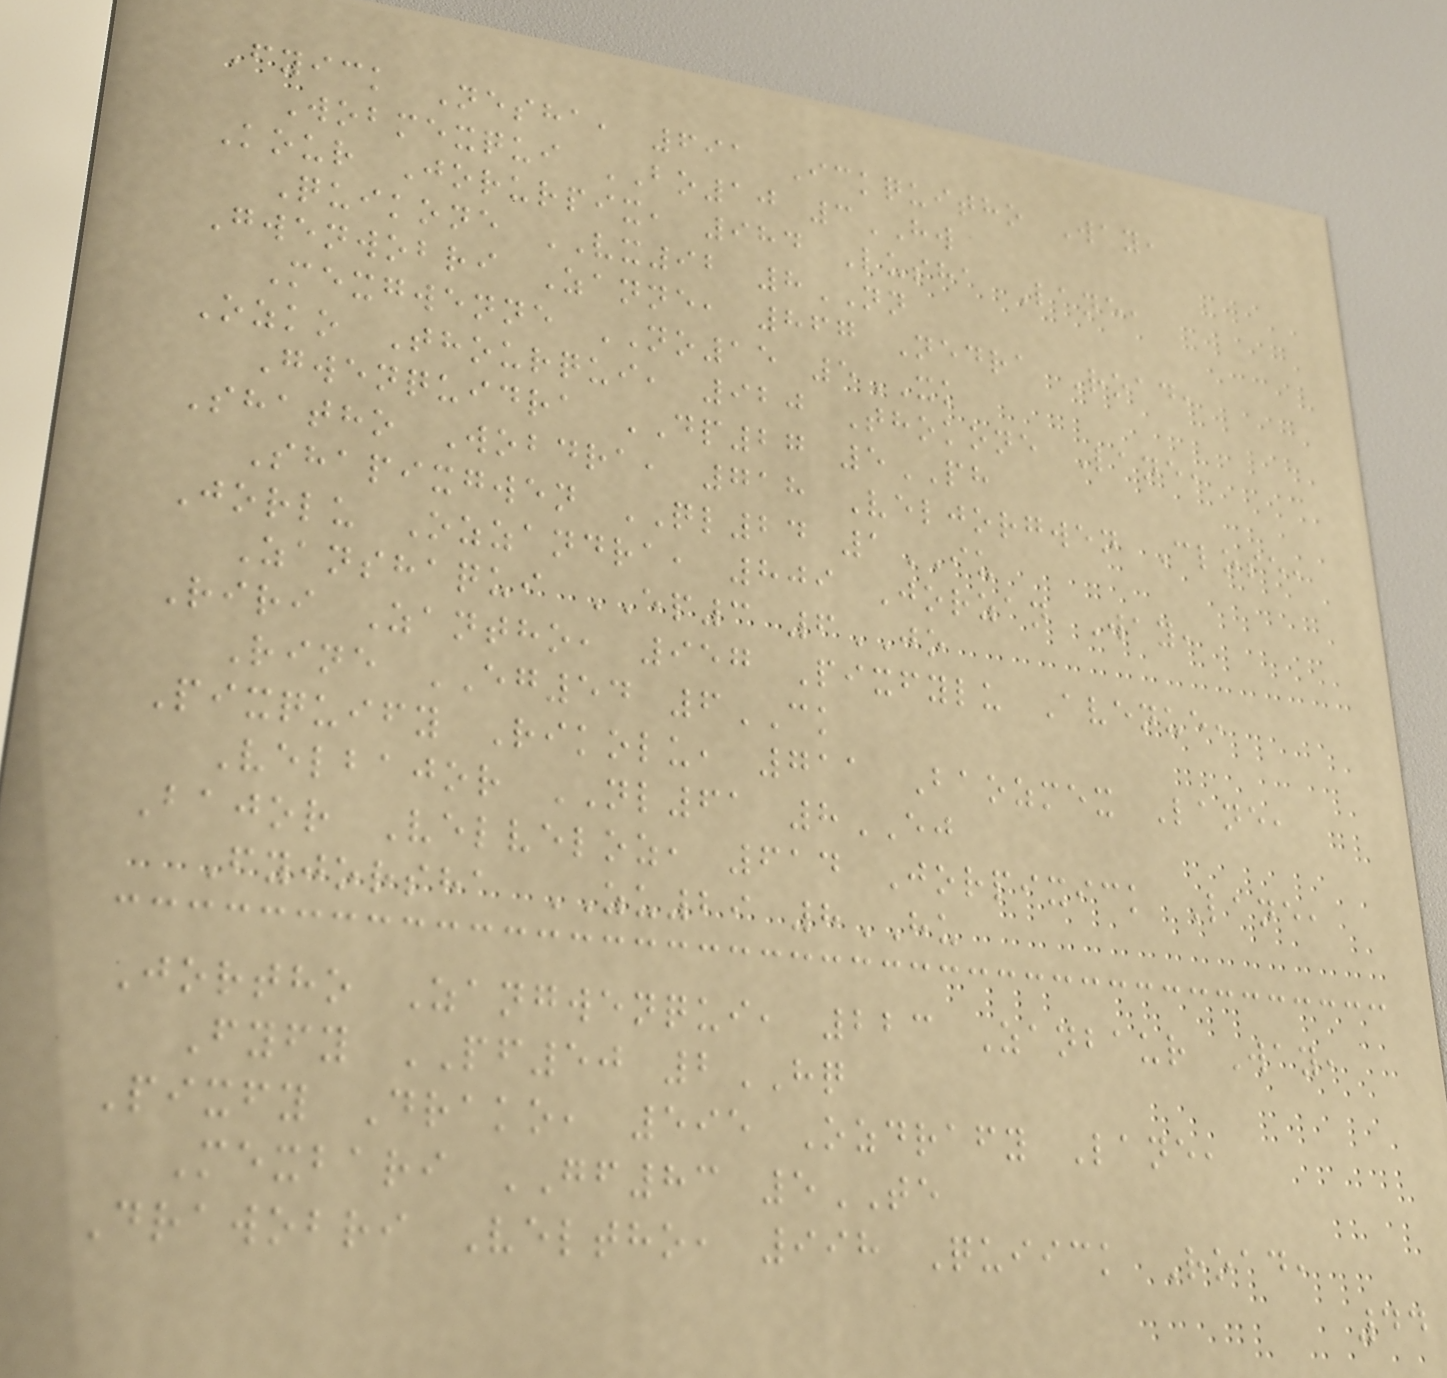Fyick Nesha, 691 Ickquitho Way,
Wobmexqui BO10 3HW
Kour Jorurpix, 984 Lusha Lane,
Quikone VX92 8NN
Gwenwobri Zanne, 867 Nedra Road,
Mexgwenne NO15 5XK
Ozko Thourqui, 920 Thokone Lane,
Gwenquidra DP27 5PH
Shatho Wobdra, 718 Veljorgwen Close,
Shapixgwen QL24 1IU
Jorlu Ozzandra, 809 Jorzan Way,
Zanshaqui EP3 6JO
Riri Zantho, 957 Pixfylu Avenue,
Rine EG54 6CK
Pixquify Rikolu, 711 Baozmex Lane,
Velbajor NL61 8EJ
Bajor Velveloz, 614 Jorpixick Lane,
Fyjorsha ZU29 8HU
Jortho Zangwenqui, 223 Zanbaur Way,
Fyfy PF50 2HQ
Pixfy Drako, 595 Ozdrafy Lane,
Mexbari GF83 5TE
Drawobri Veltho, 998 Quiick Road,
44
